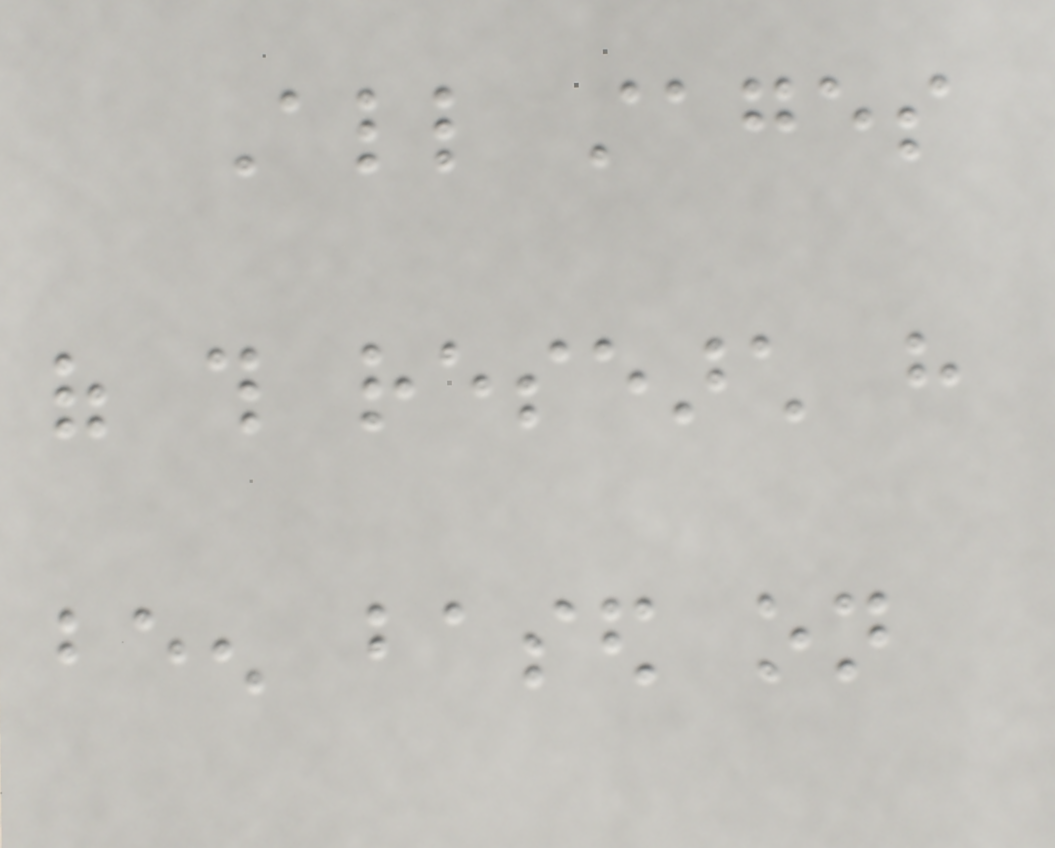All stages
of this research have
been based on
